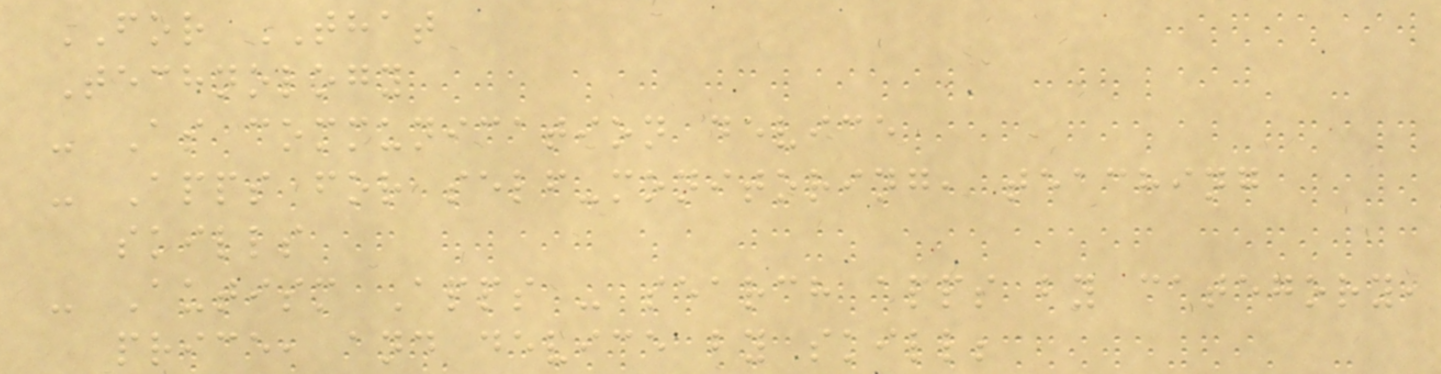FOR THAT
Technology
- As communication device
- Apps for self-monitoring, teaching
skills
- Autism Apps - search apps by category,
price, and device by skill;
